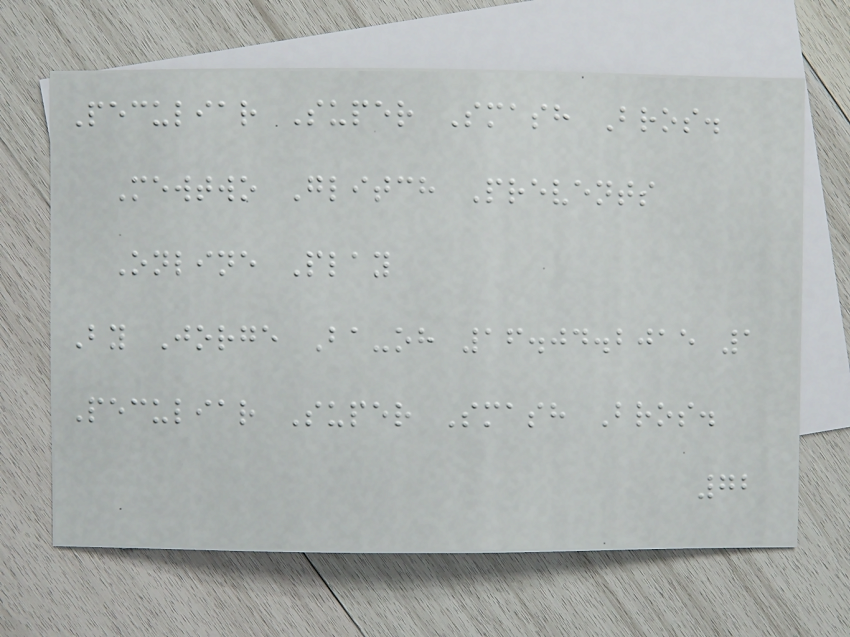Peculiar Super Smash Bros.
Mewtwo Glitch Prevents
Online Play
By Jorge Ba-oh 16.04.2015 1
Peculiar Super Smash Bros.
72
